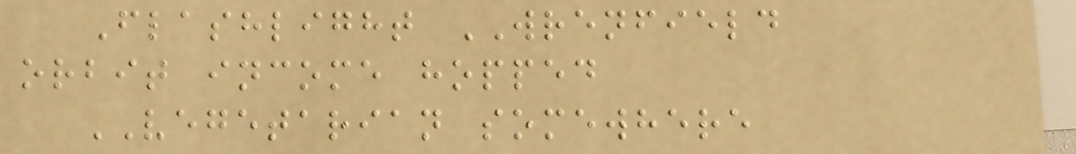Flashlight WRENFIELD
orbit income hopped
VEGETARIAN somewhere
